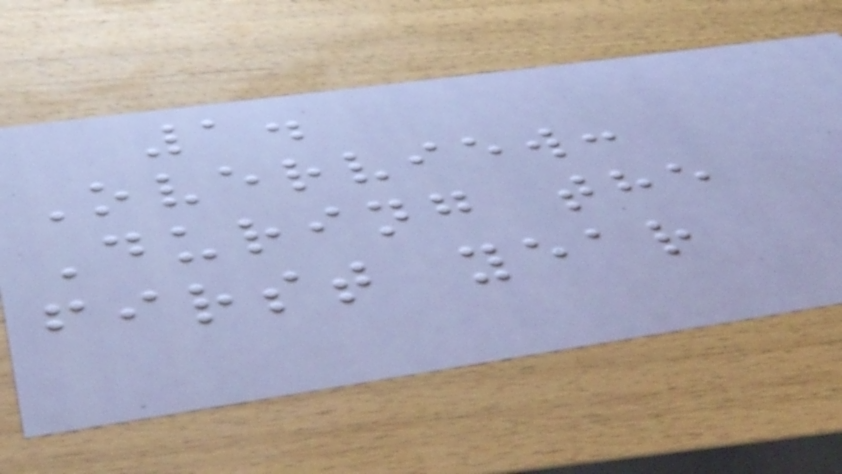1.
Overview:
During the
first year
